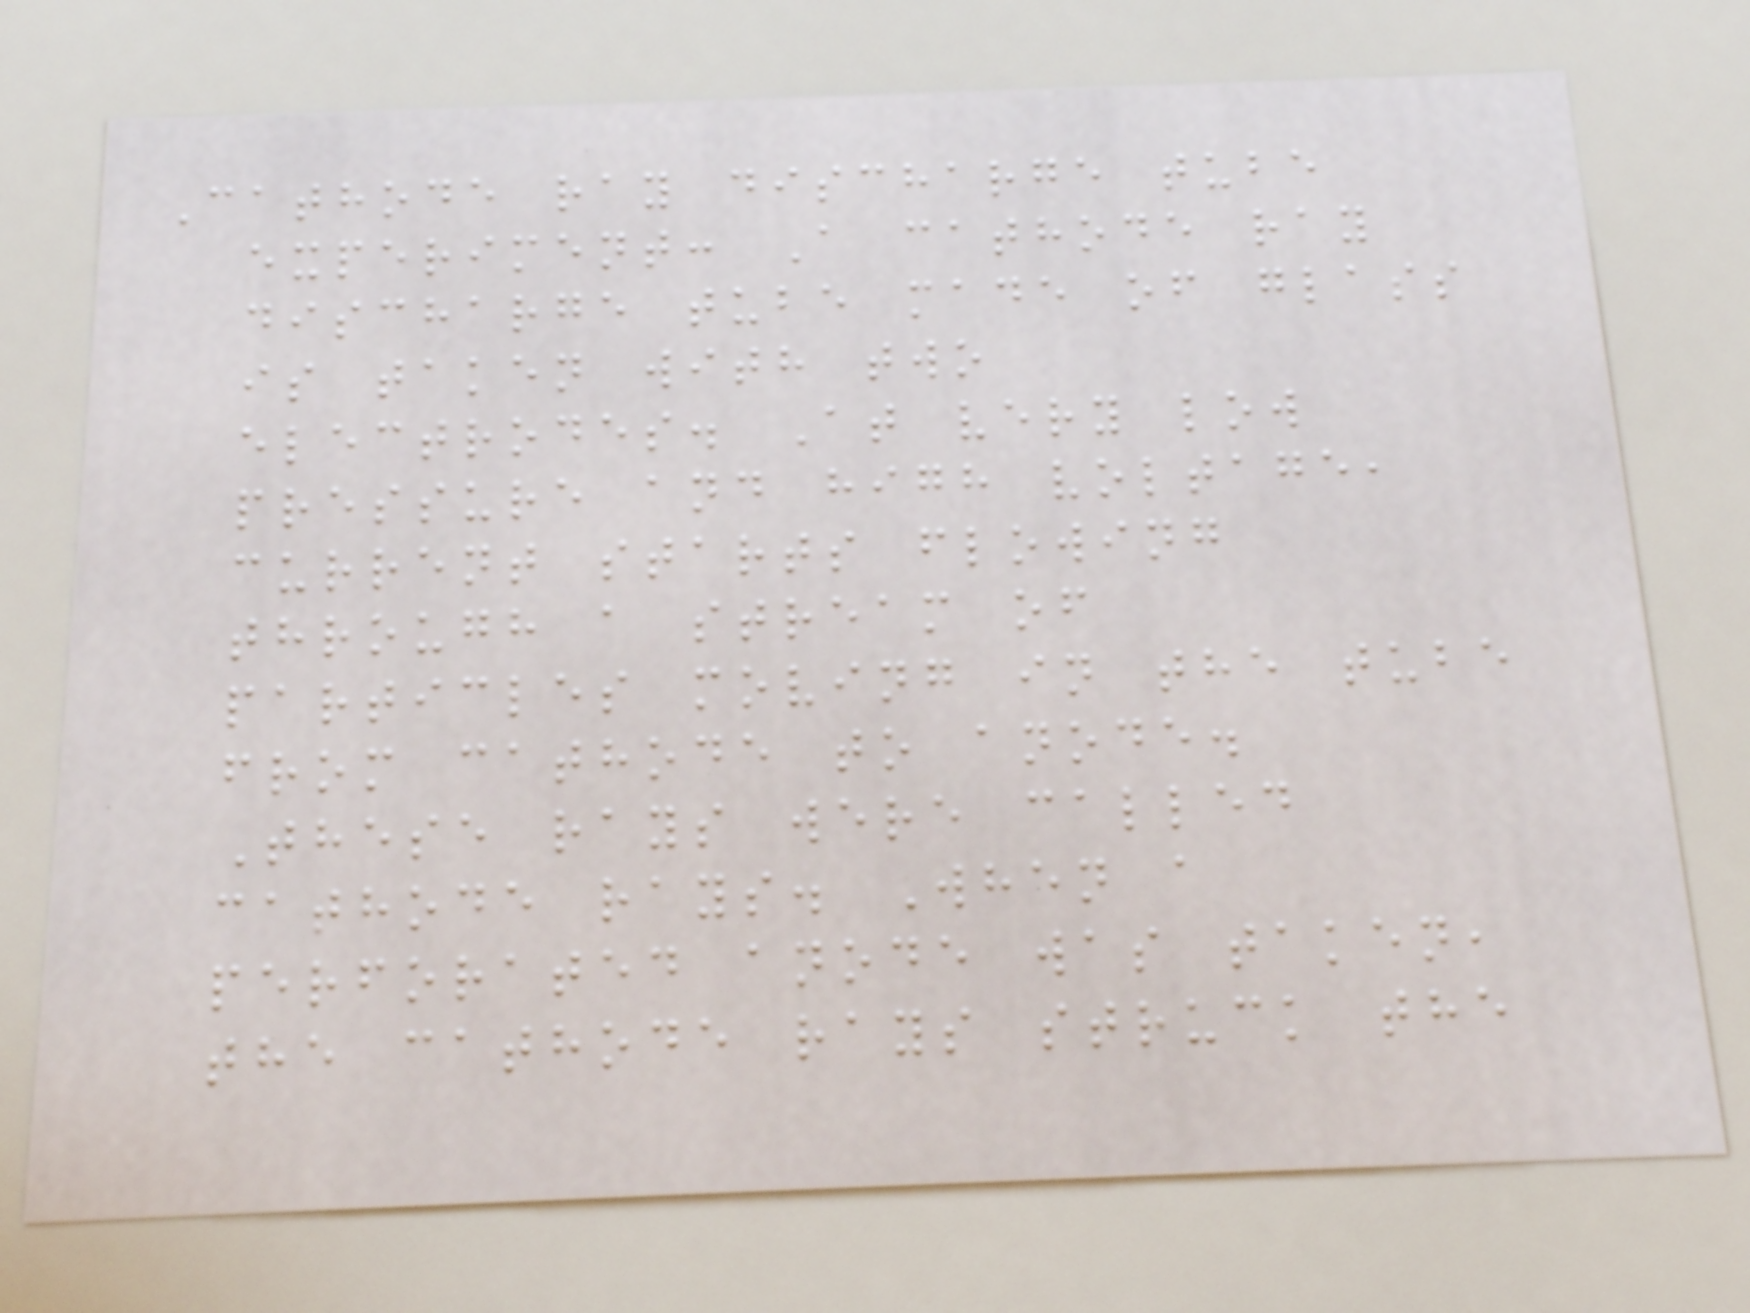Cathode ray discharge tube
experiment: A cathode ray
discharge tube made of glass
is taken with two
electrodes. At very low
pressure and high voltage,
current starts flowing
through a stream of
particles moving in the tube
from cathode to anode.
These rays were called
cathode rays. When a
perforated anode was taken,
the cathode rays struck the
